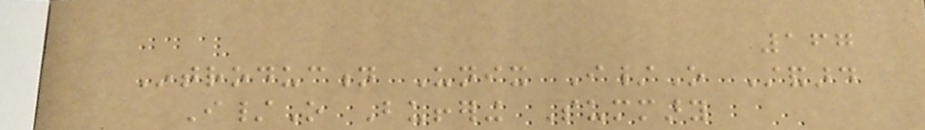167
Introduction Unix I/O Standard
I/O Buffering Summary
